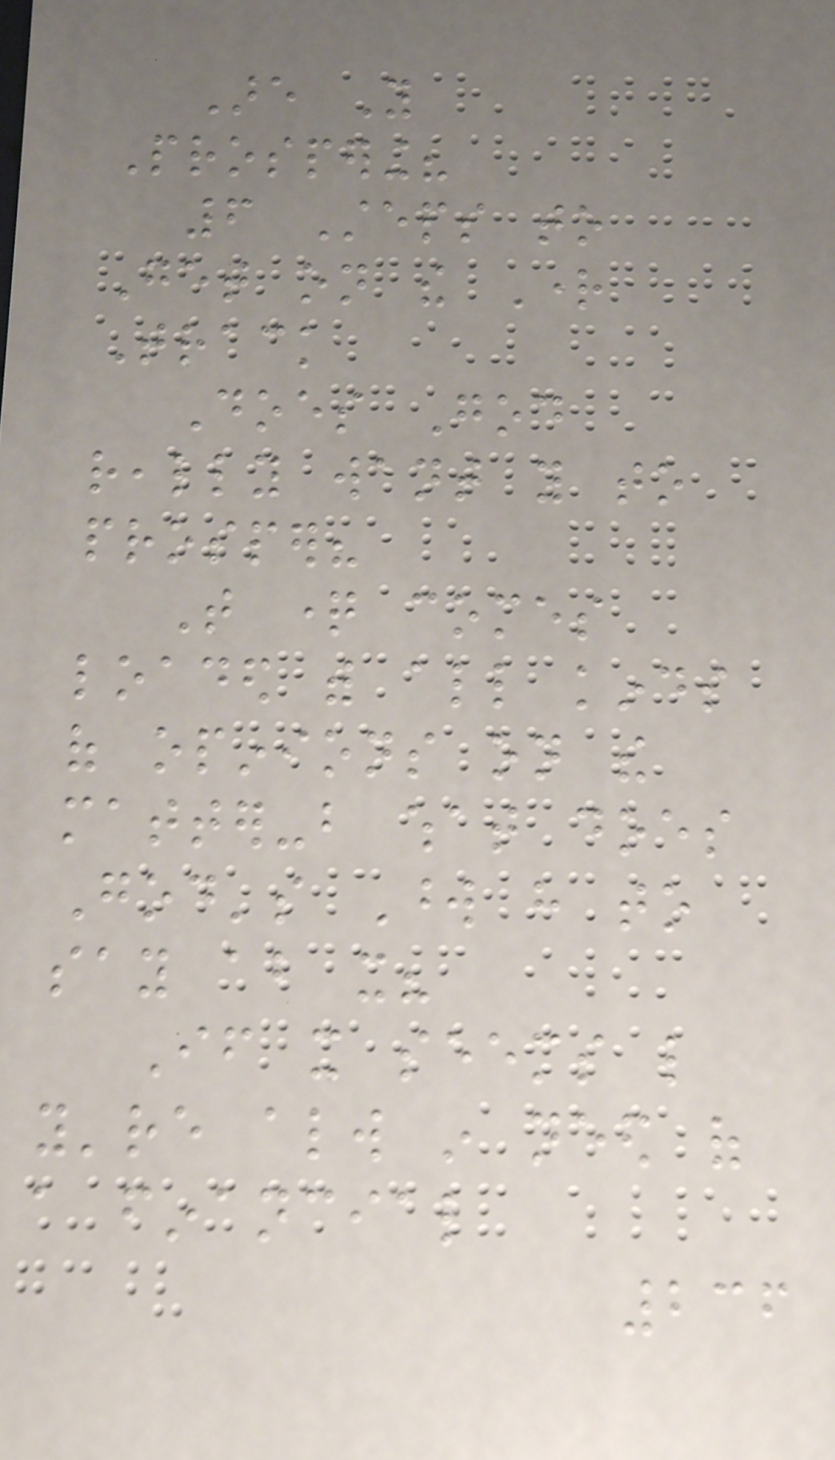Are You
Prospering?
6 Steps to
Get on the Right
Track
Does God
really want you to
prosper?
That question comes
loaded with all kinds
of opinions on the
matter-but what does
God's Word have to
say about it?
If it seems like
you're always in need of
a financial
236
